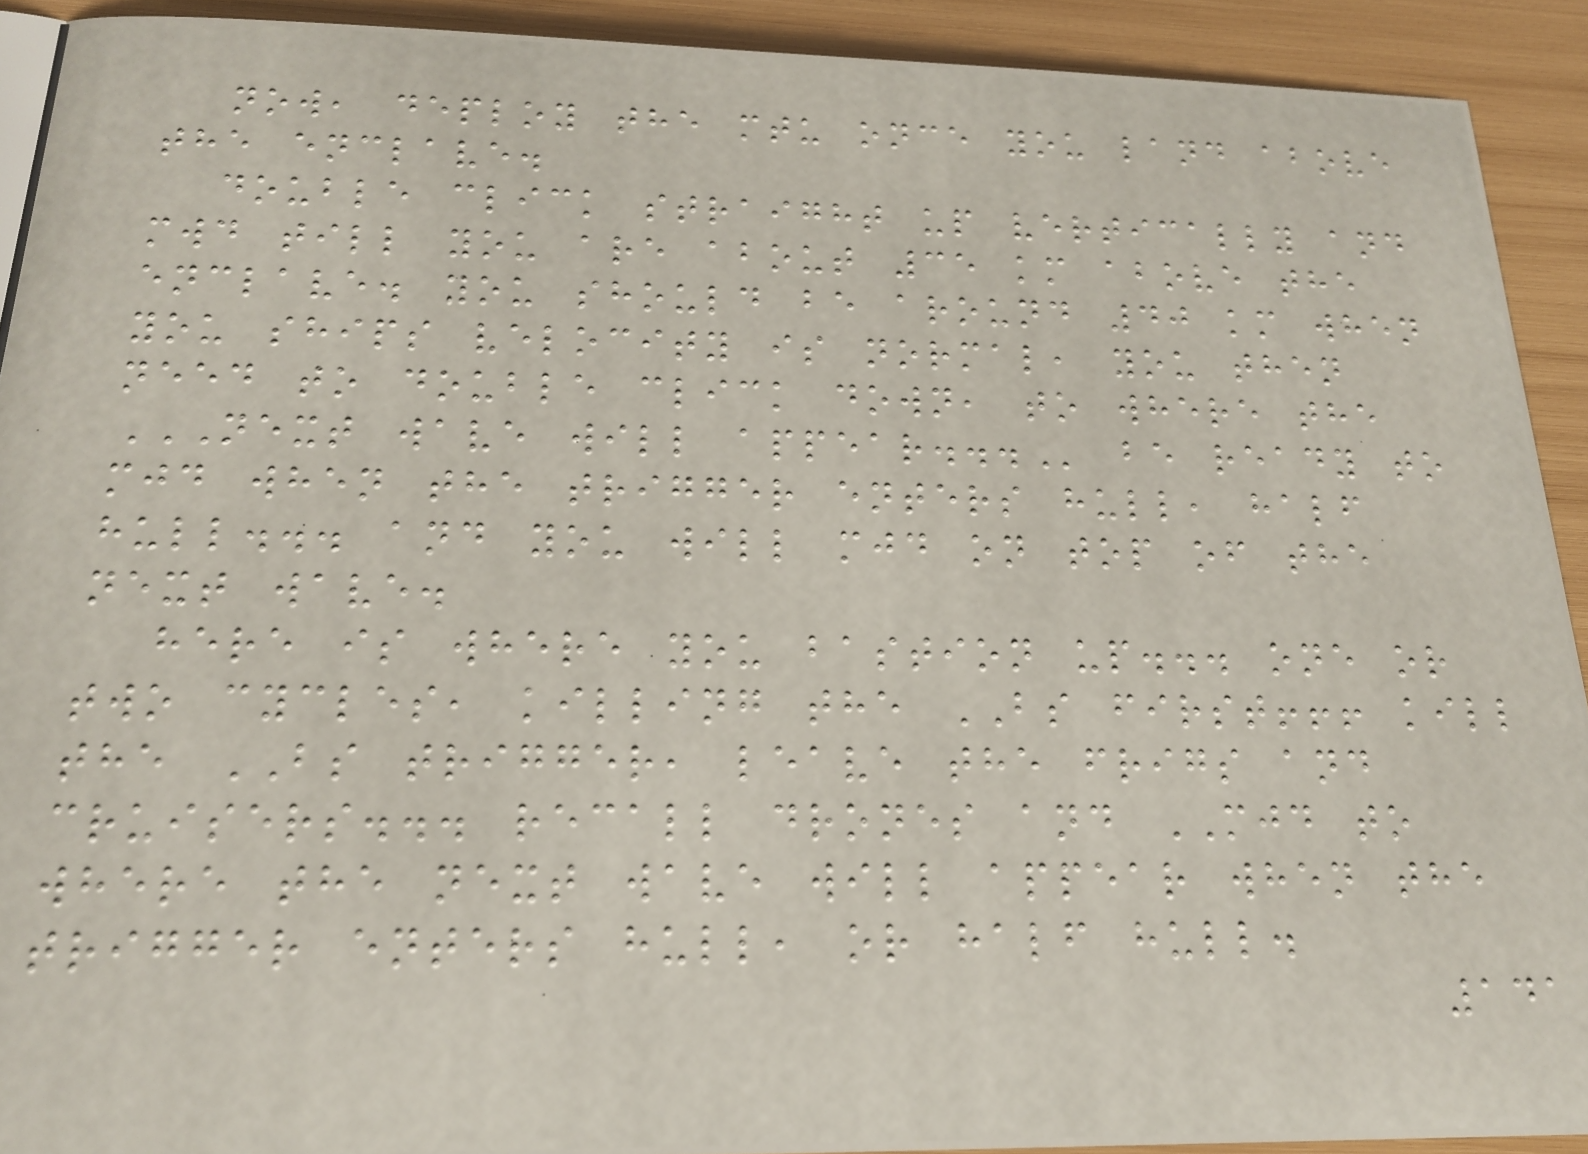now, deploy the mtu once you land above
the enclave.
double click straight up vertically and
mwd till you are about 35 km above the
enclave. you should be around 40 km when
you ships velocity is normal, you then
need to double click down, to where the
NEXT WAVE WILL APPEAR... be ready to
mjd when the trigger enters hull, half
hull... and you will mjd on top of the
next wave.
here is where you bastion up... one or
two cycles, killing the BS first!!! kill
the BS trigger, leave the frigs and
cruisers... recall drones and MJD to
where the next wave will appear when the
trigger enters hull, or half hull.
141
